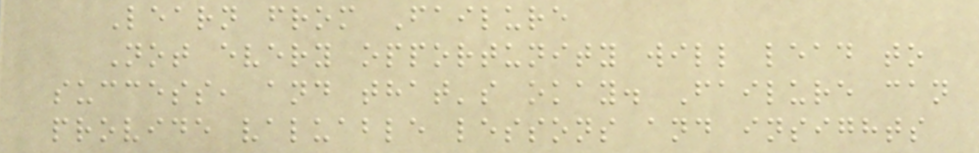Learn from Failure
Not every opportunity will lead to
success, and that's okay. Failure can
provide valuable lessons and insights
